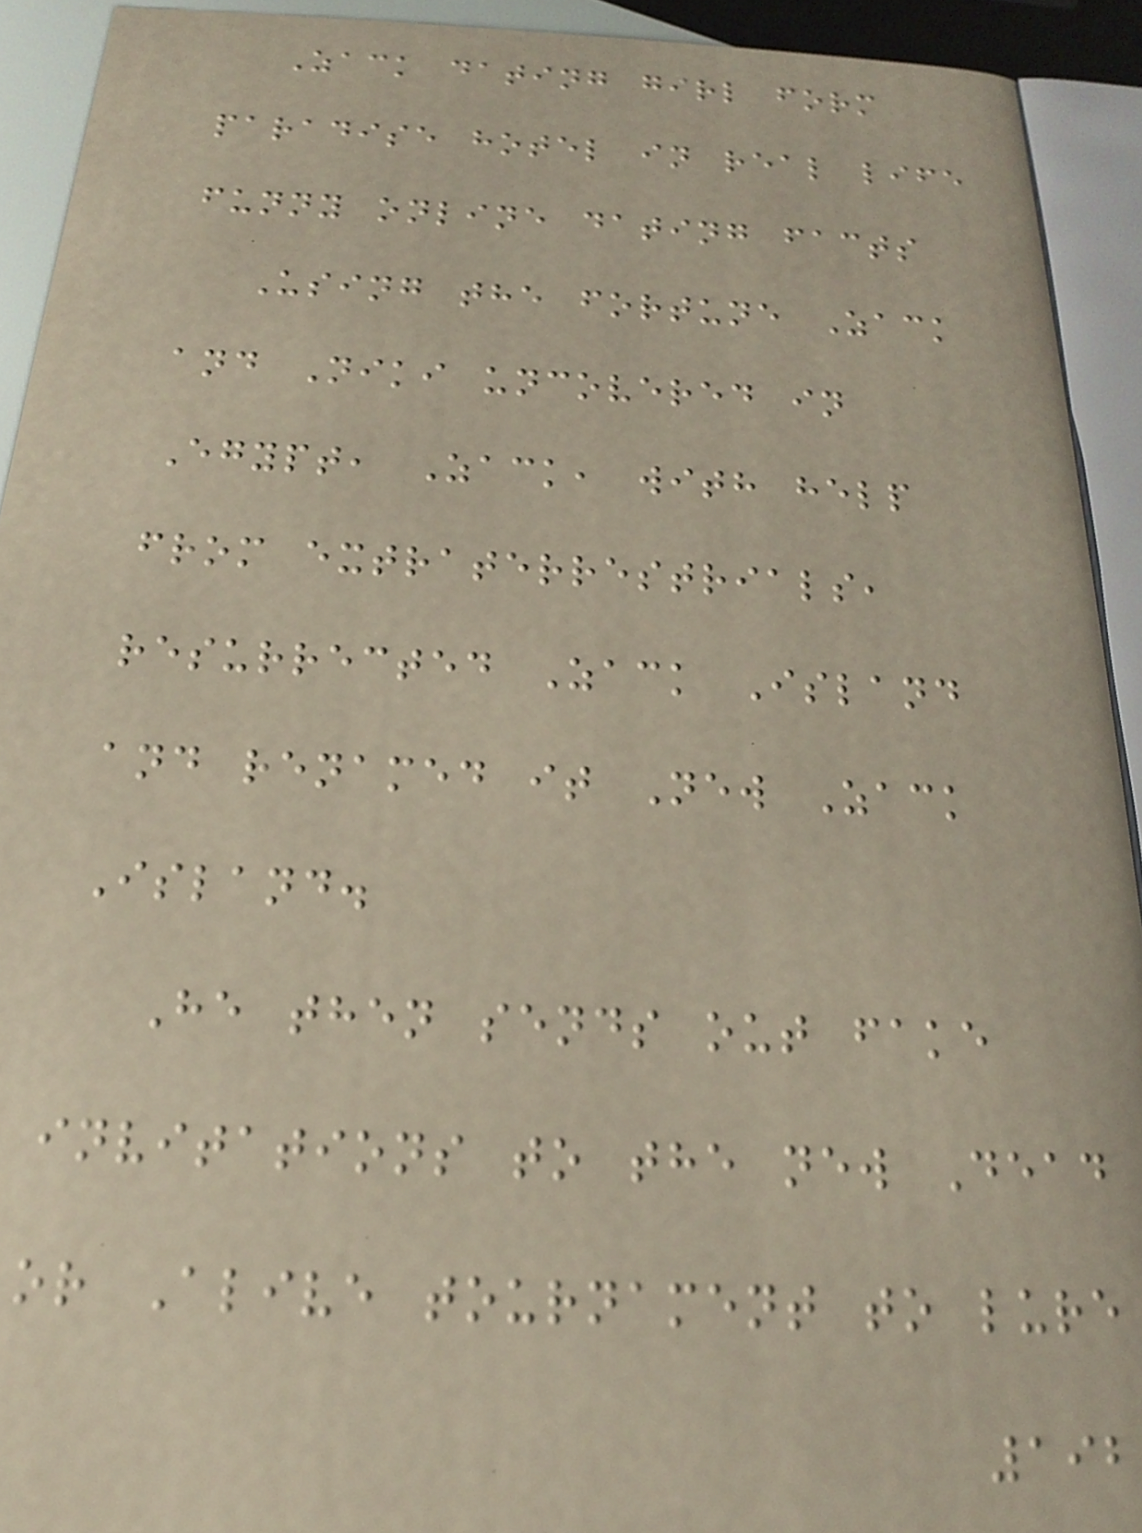Zack dating girl form
paradise hotel in real life
funny online dating facts
Using the fortune Zack
and Niki uncovered in
Egypt, Zack, with help
from extraterrestrials,
resurrected Zack Island
and renamed it New Zack
Island.
He then sends out fake
invitations to the new Dead
or Alive tournament to lure
192
